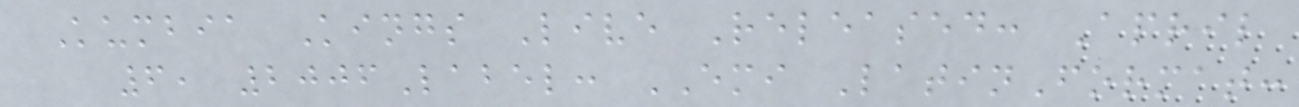Kumbia Kings Live Released: April
6, 2006Label: EMI LatinFormat:
